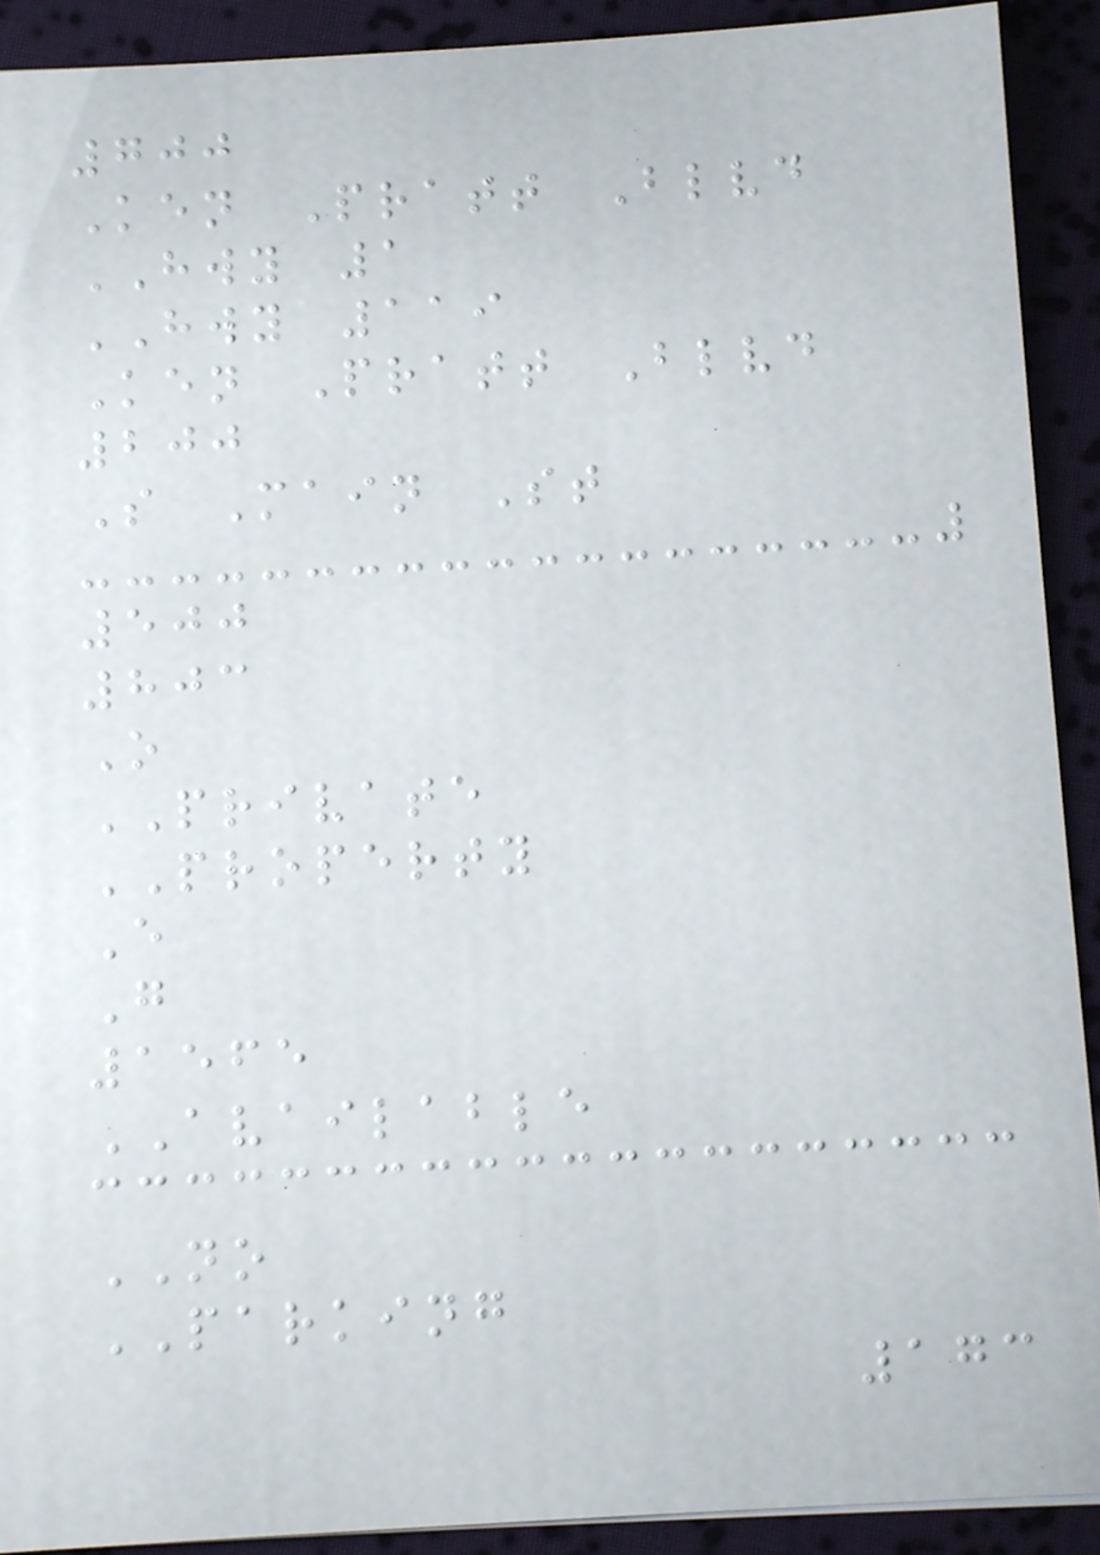700
Ken Pratt Blvd
HWY 1
HWY 119
Ken Pratt Blvd
200
S Main St
500
803
O
PRIVATE
PROPERTY
E
G
1565
AVAILABLE
NO
PARKING
173
